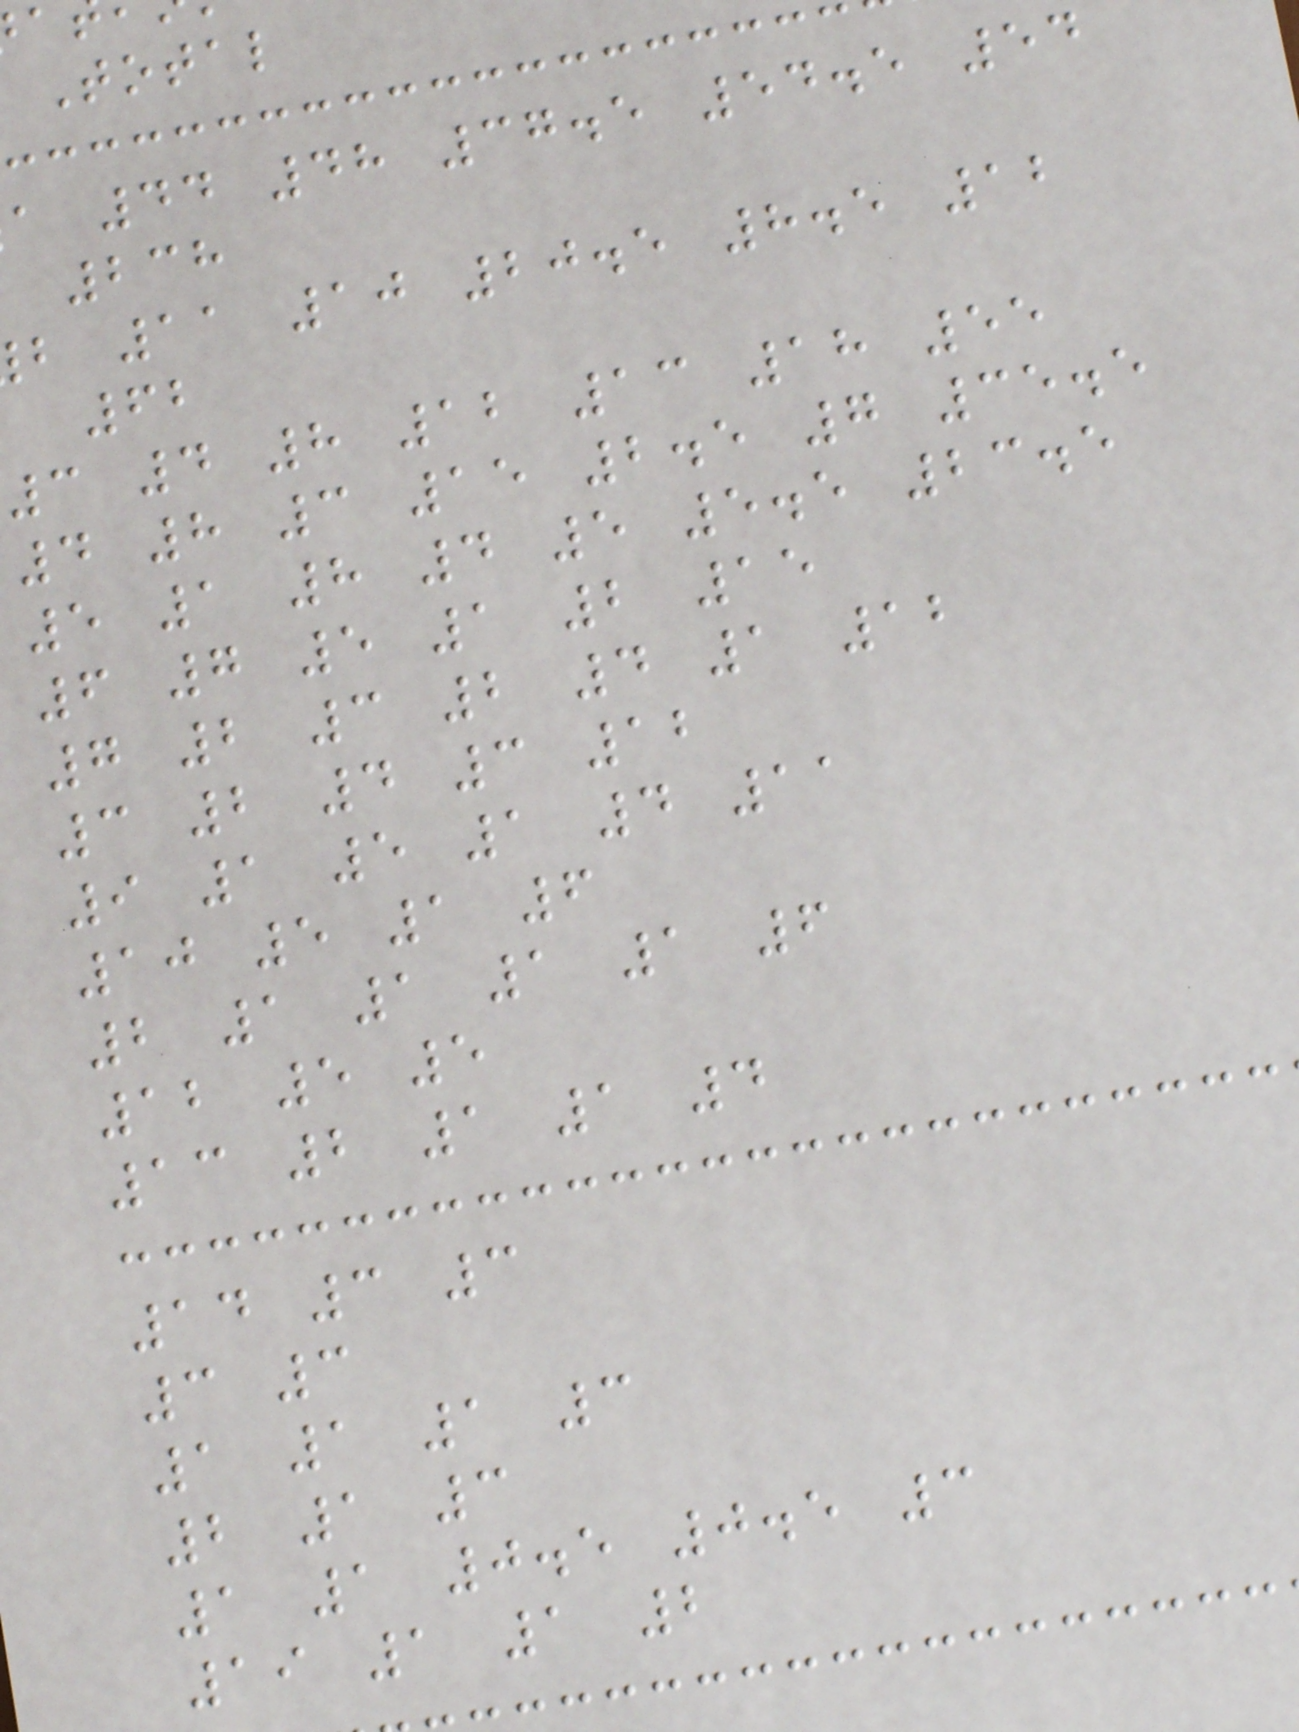Total
a 44 48 37.5 54.5 54
238
b 11 10 20.5 8.5 12
62
3 4 8 12 13 18 55
4 8 3 15 2.5 7 35.5
5 1 8 4 5 5.5 23.5
6 7 5 1 2 15
7 2 3 2 4 1 12
3 2 4 3 12
9 1 5 1 4 11
10 5 1 6
2 1 1 1 1 6
12 5 5
13 2 1 1 4
14 3 3
3 3
1 1 1 3
2 1 3
1 1 0.5 0.5 3
19 1 1 2
